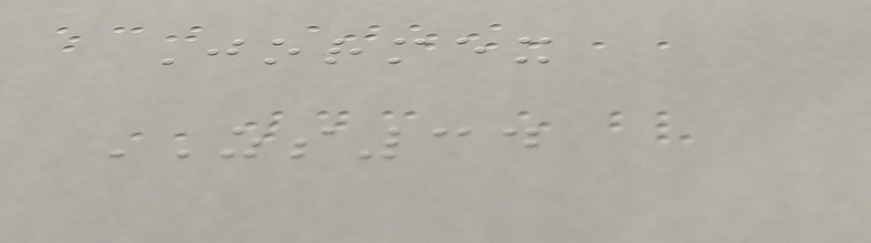Jormex
ZS34
